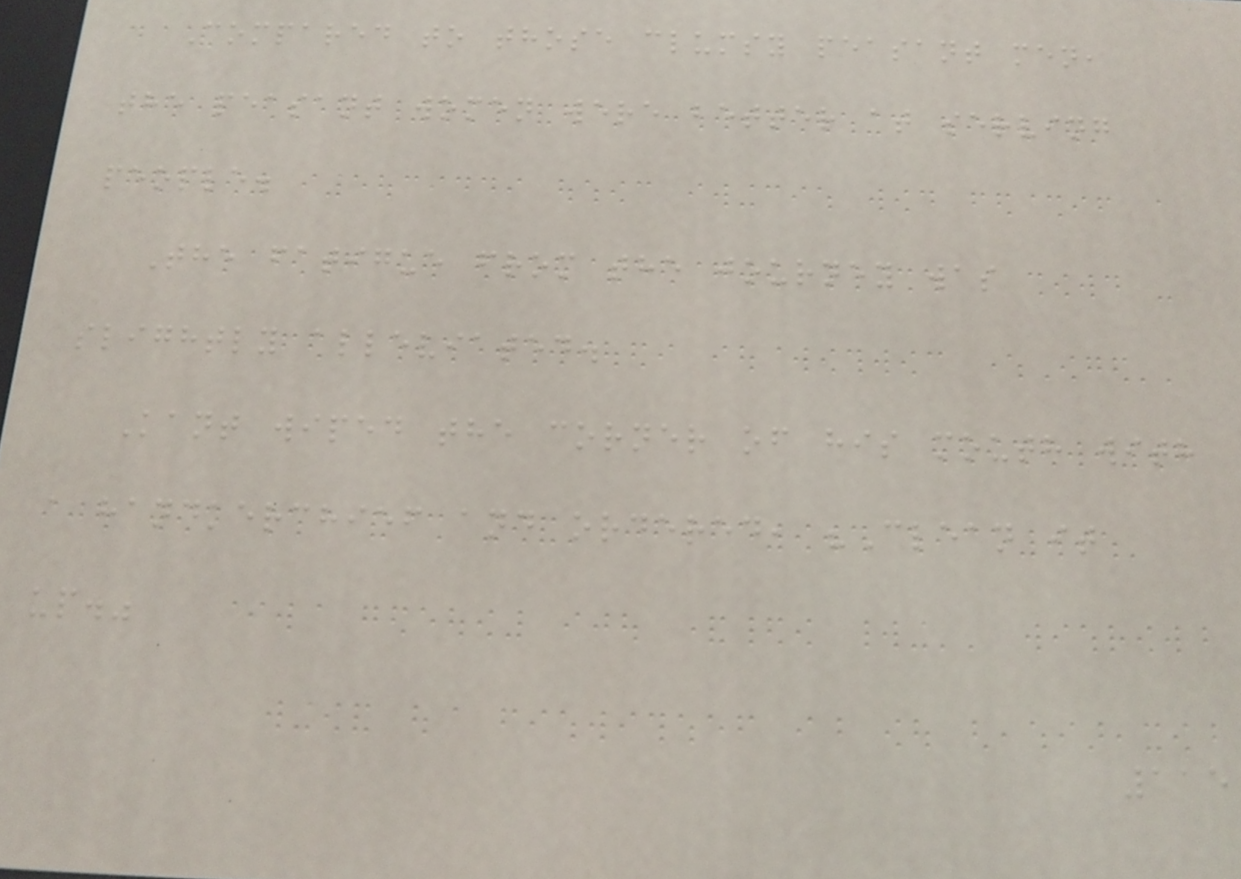Compared to those clumsy peasant men,
the peasant women were better at serving
people.
The fatigue from the journey was
slightly alleviated.
Kant wiped the corner of his mouth with
a handkerchief and ordered, "Clean it
up."
115
